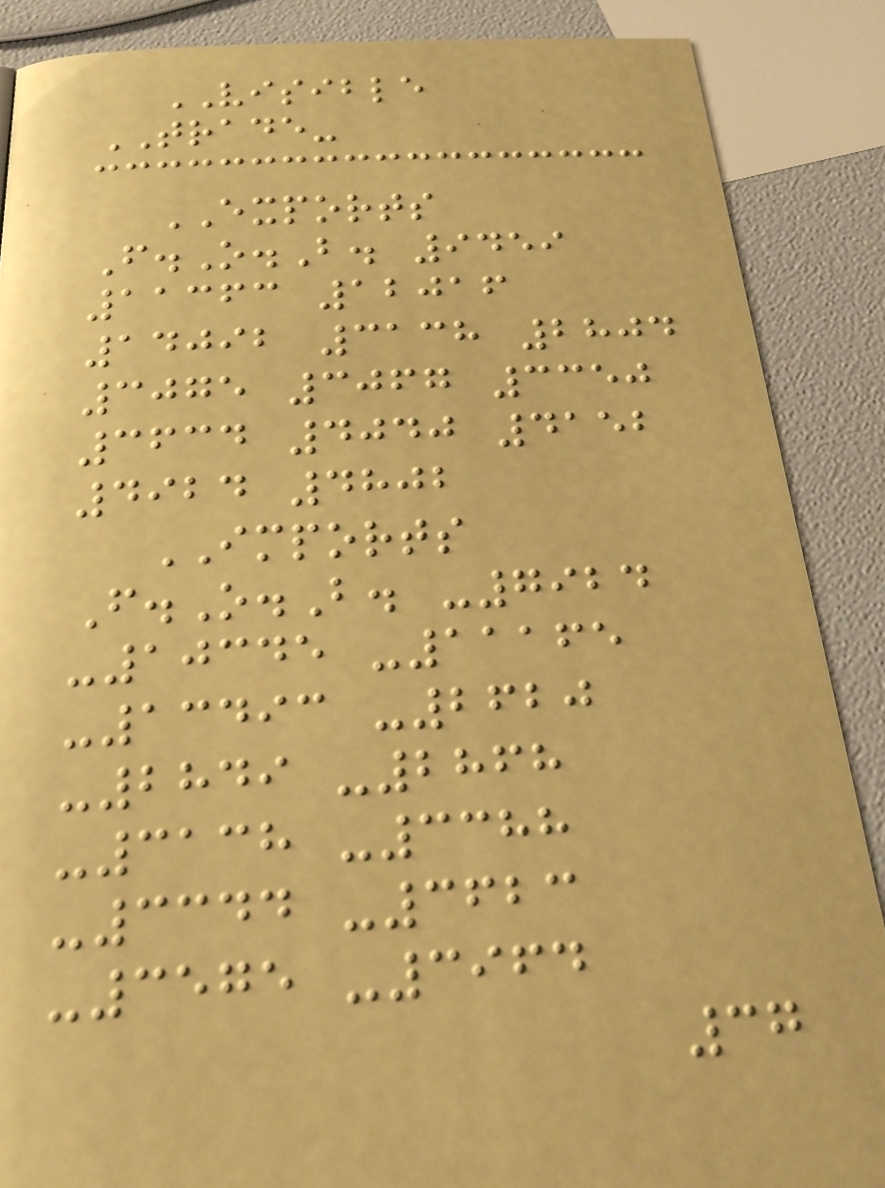VISIBLE
TRADE-
EXPORTS
F.O.B. 9459
11363 12016
14092 3138 2804
3075 3067 3350
3634 4040 4152
4924 4802
IMPORTS
F.O.B. -7924
-10345 -11165
-13493 -2620
-2849 -2868
-3138 -3388
-3344 -3623
-3575 -3964
37
